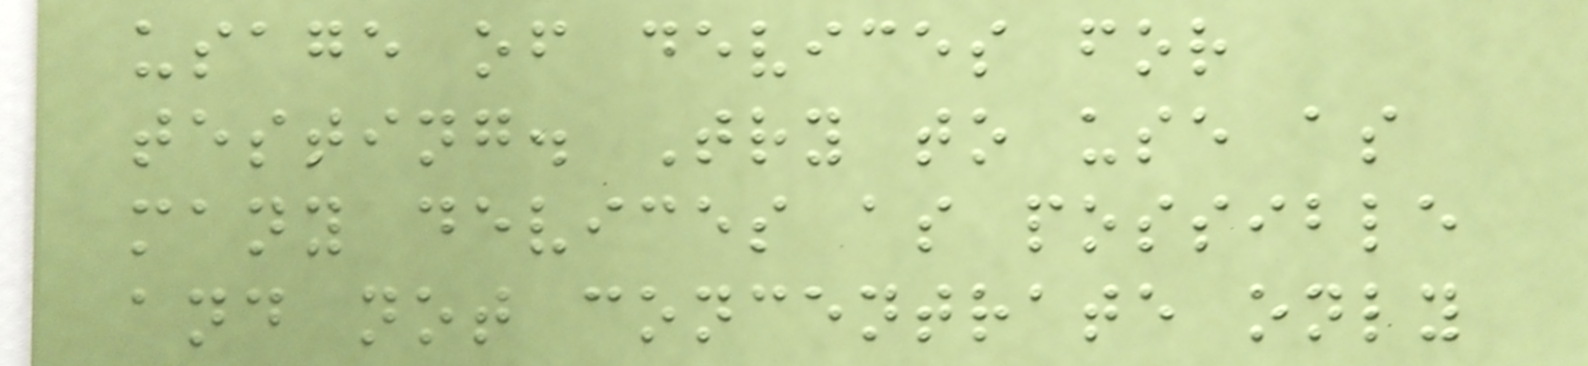usage of devices for
testing. Try to use as
many devices as possible
and not concentrate only
